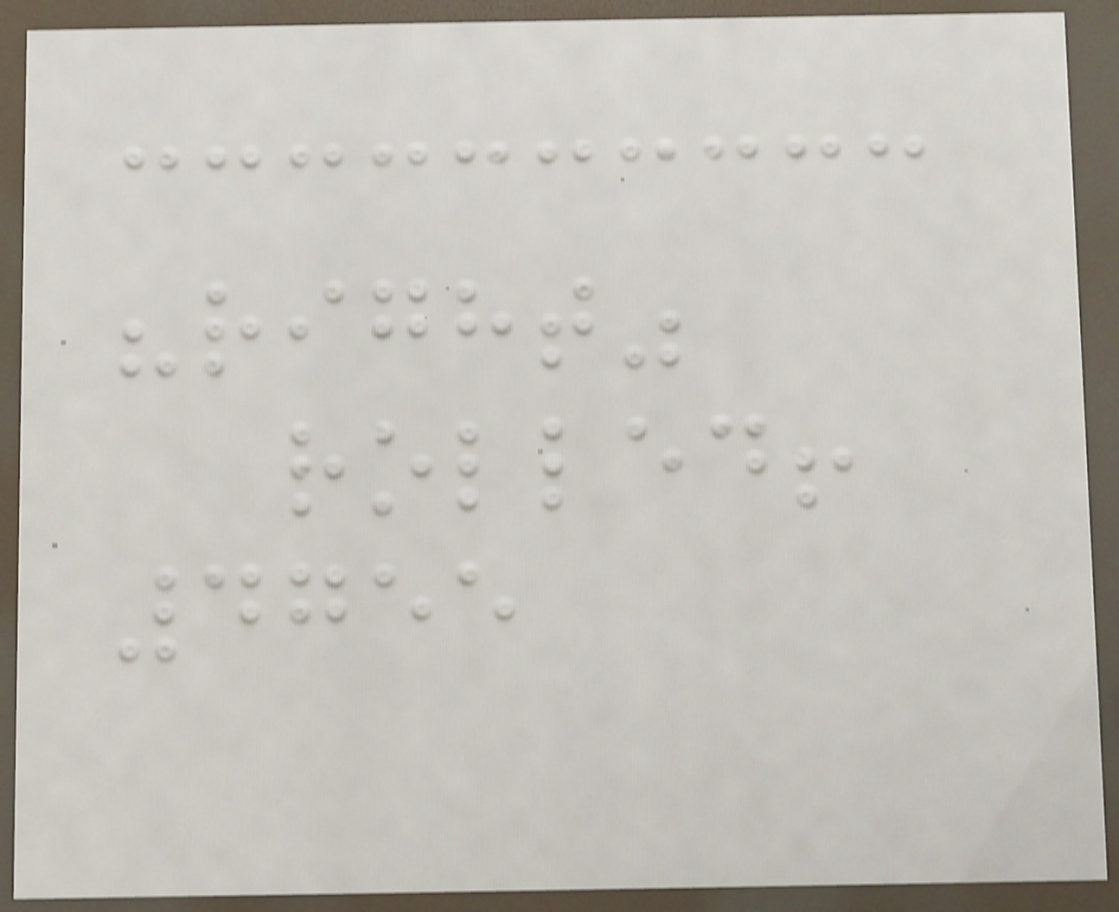"right"
rolled!
4755
